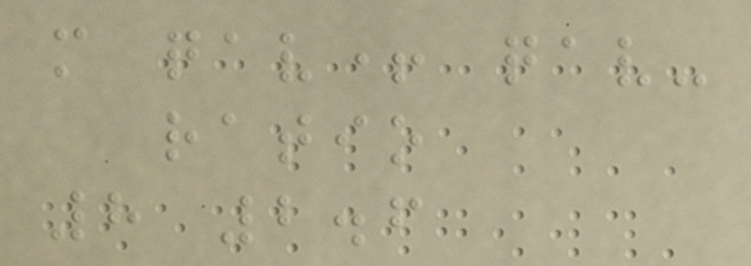m qav+ qav-
ratio
8 2.6
